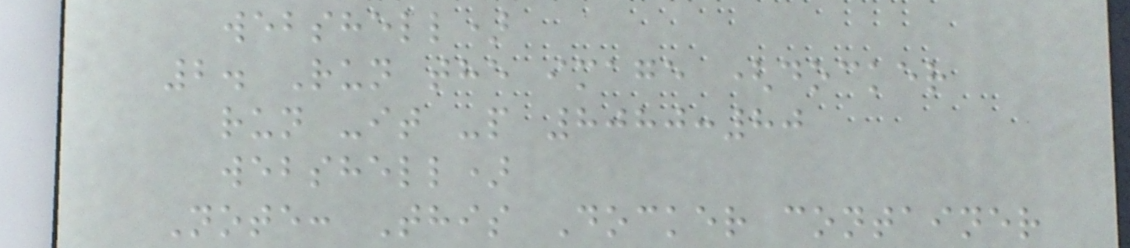webshell)
2. Run the image (docker
run -it -p 8080:80
webshell)
Note: This Docker container
